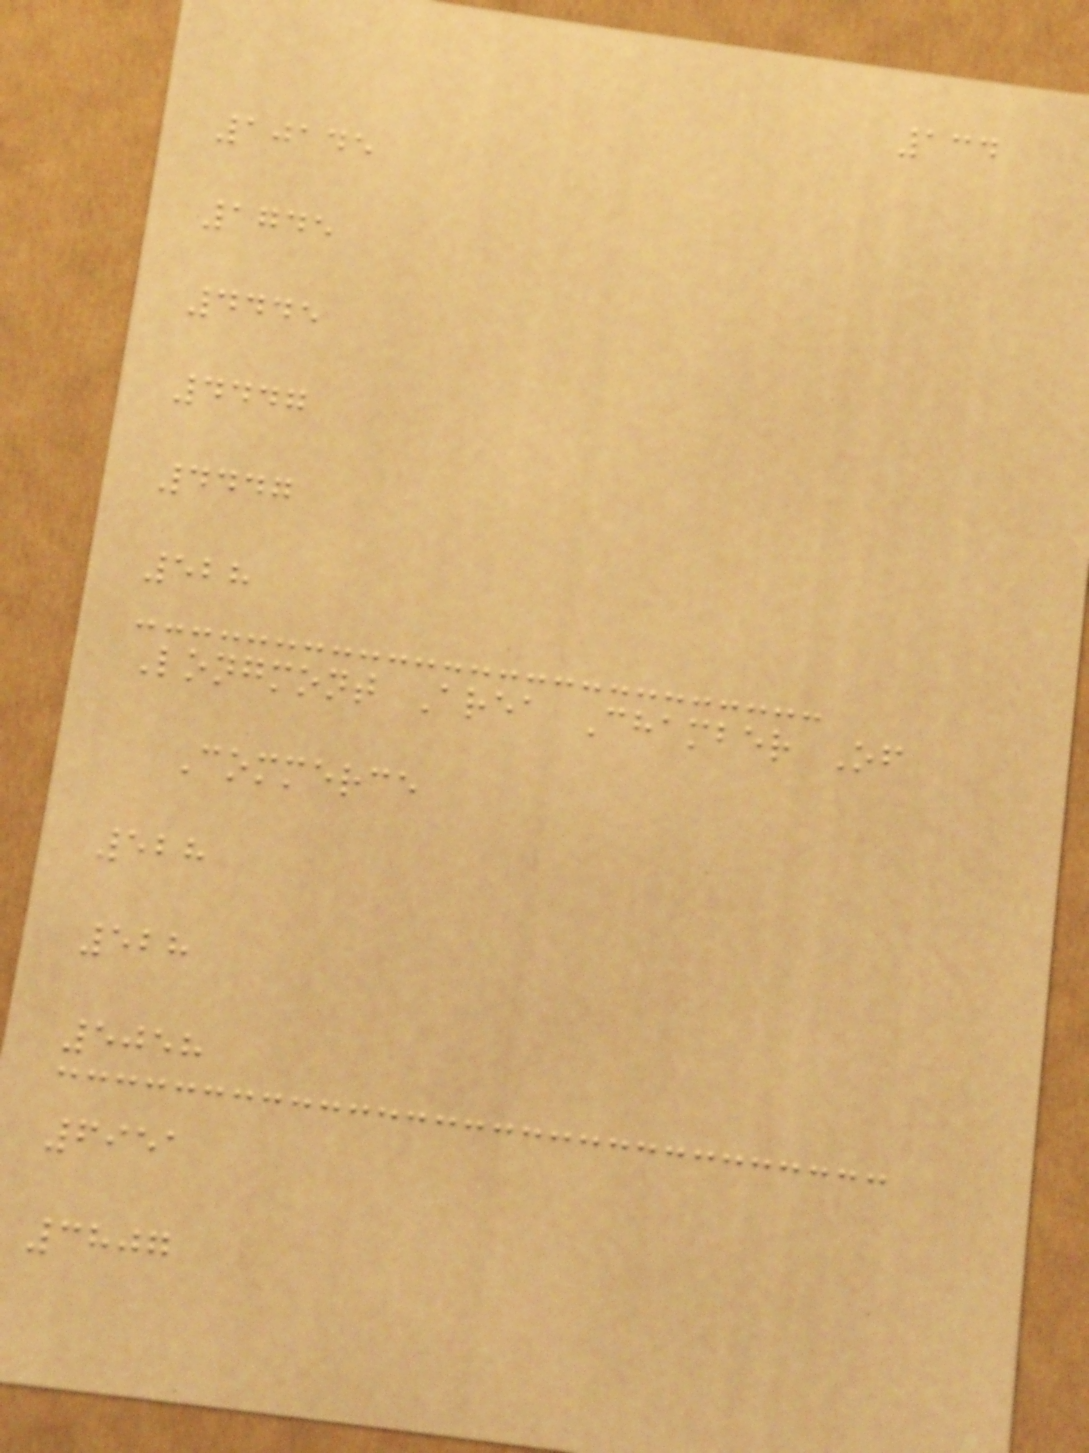134
10145
1745
4445
4447
4447
528
Longmont Area Chamber Of
Commerce
528
528
5058
6951
3807
